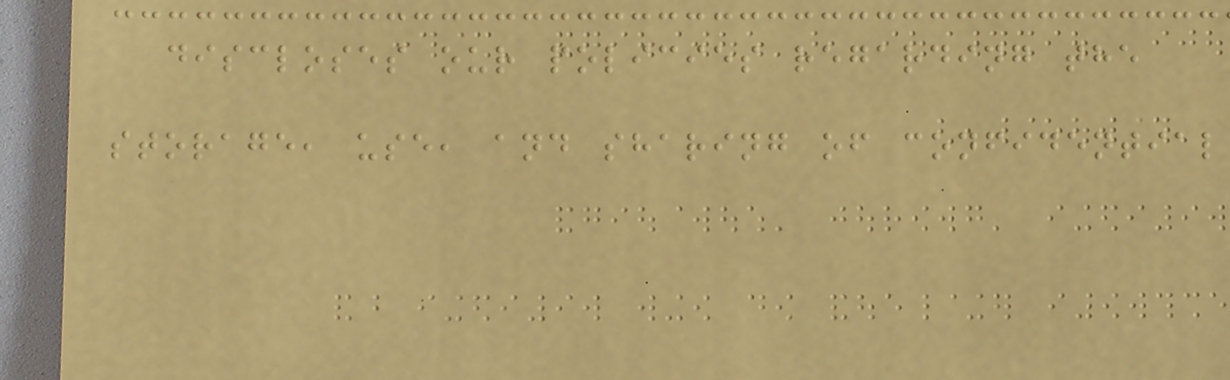discloses our policies regarding the
storage, use, and sharing of confidential
